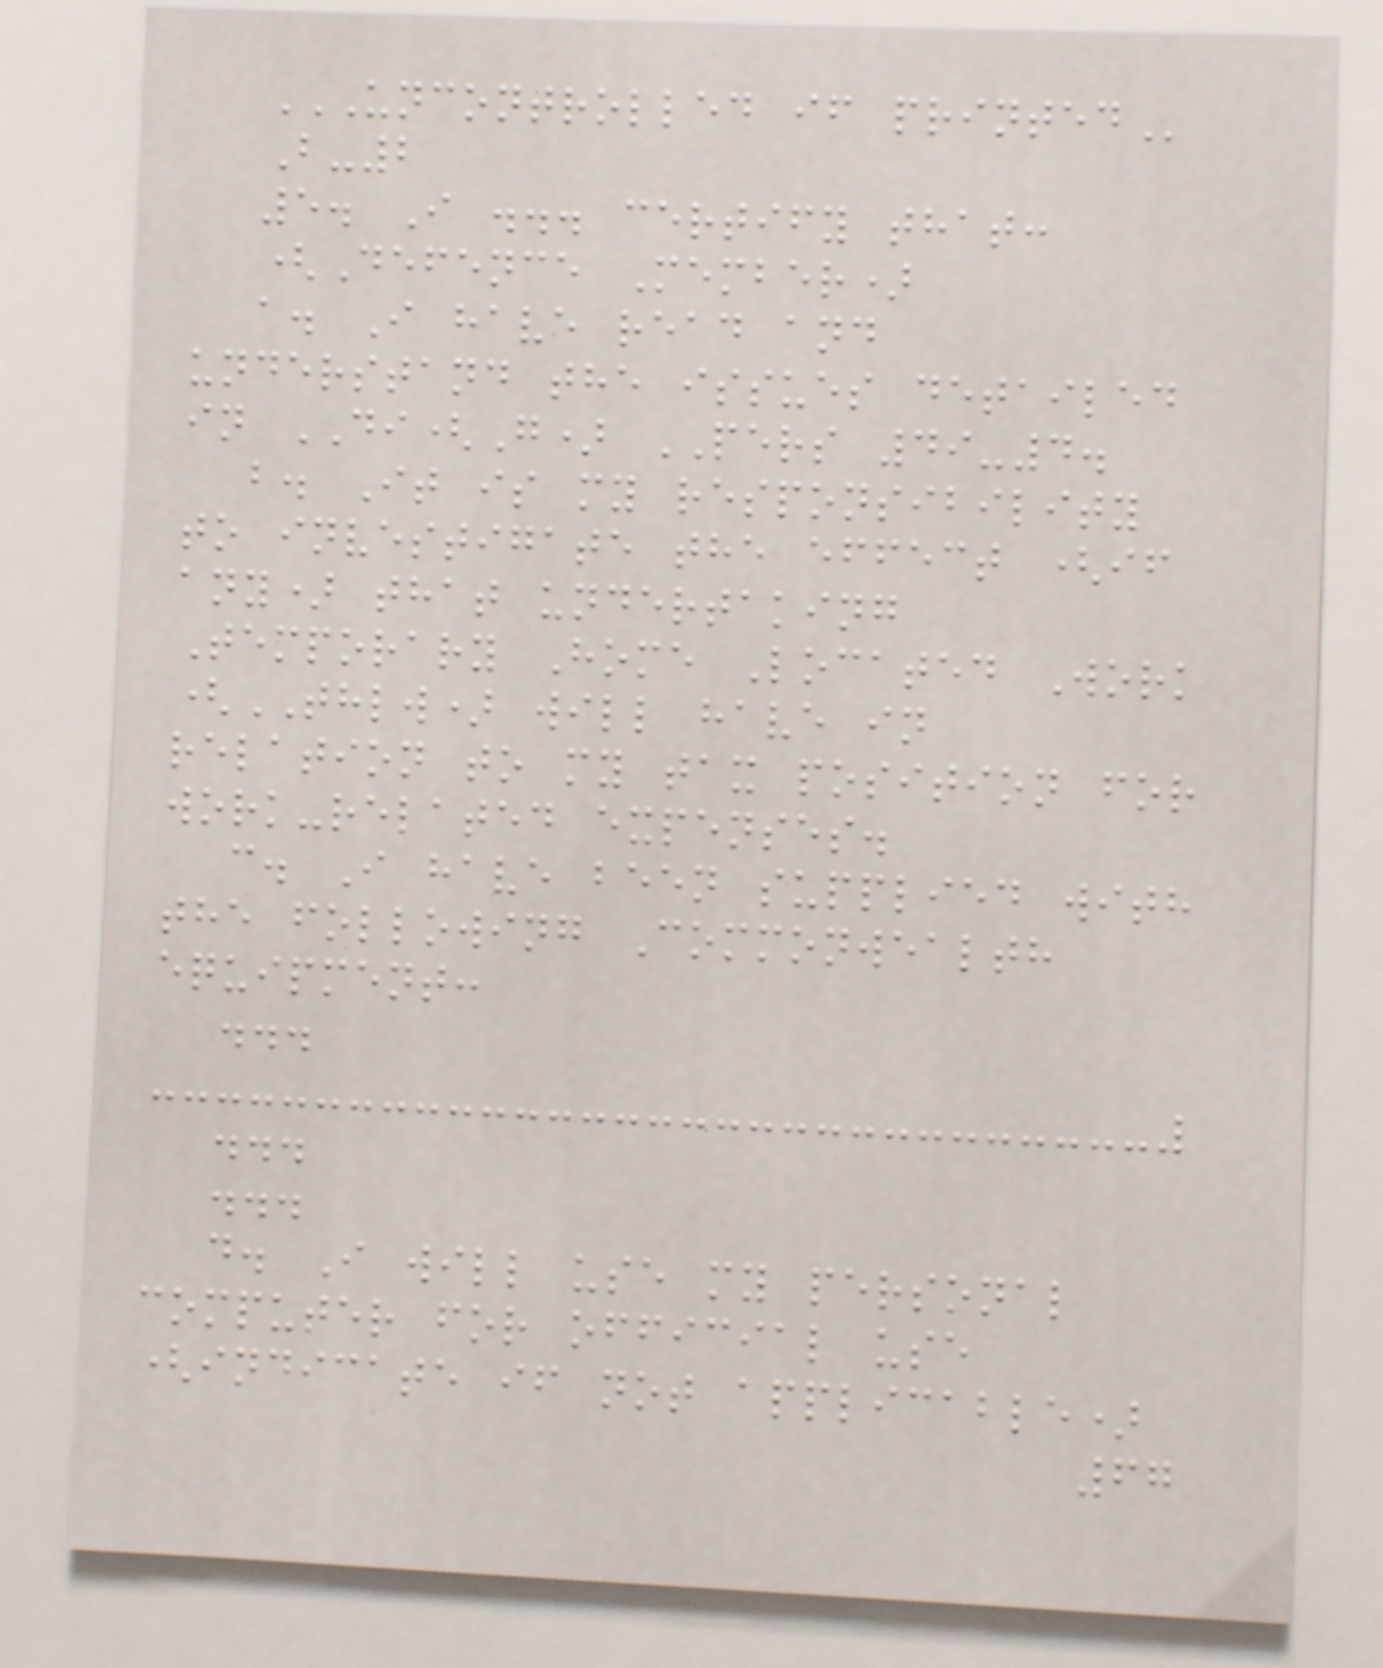UNCONTROLLED IF PRINTED
B-2
5. I ... certify that:
(Defence Member)
a. I have read and
understand the issues detailed
in DI(G) PERS 49-4.
b. It is my responsibility
to investigate the effect (if
any) that undertaking
Temporary Home Located Work
(THLW) will have in
relation to my tax position for
work-related expenses.
c. I have been supplied with
the following Commonwealth
equipment:
...
...
...
d. I will use my personal
computer for official use
(indicate if not applicable)
67
